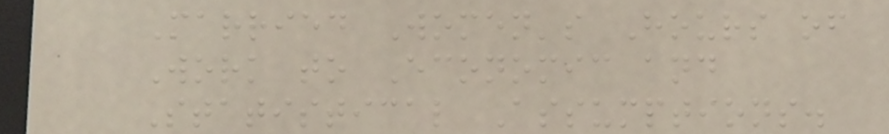Married Women's Hours of
Work to Economic and
Statistical Assumptions.
